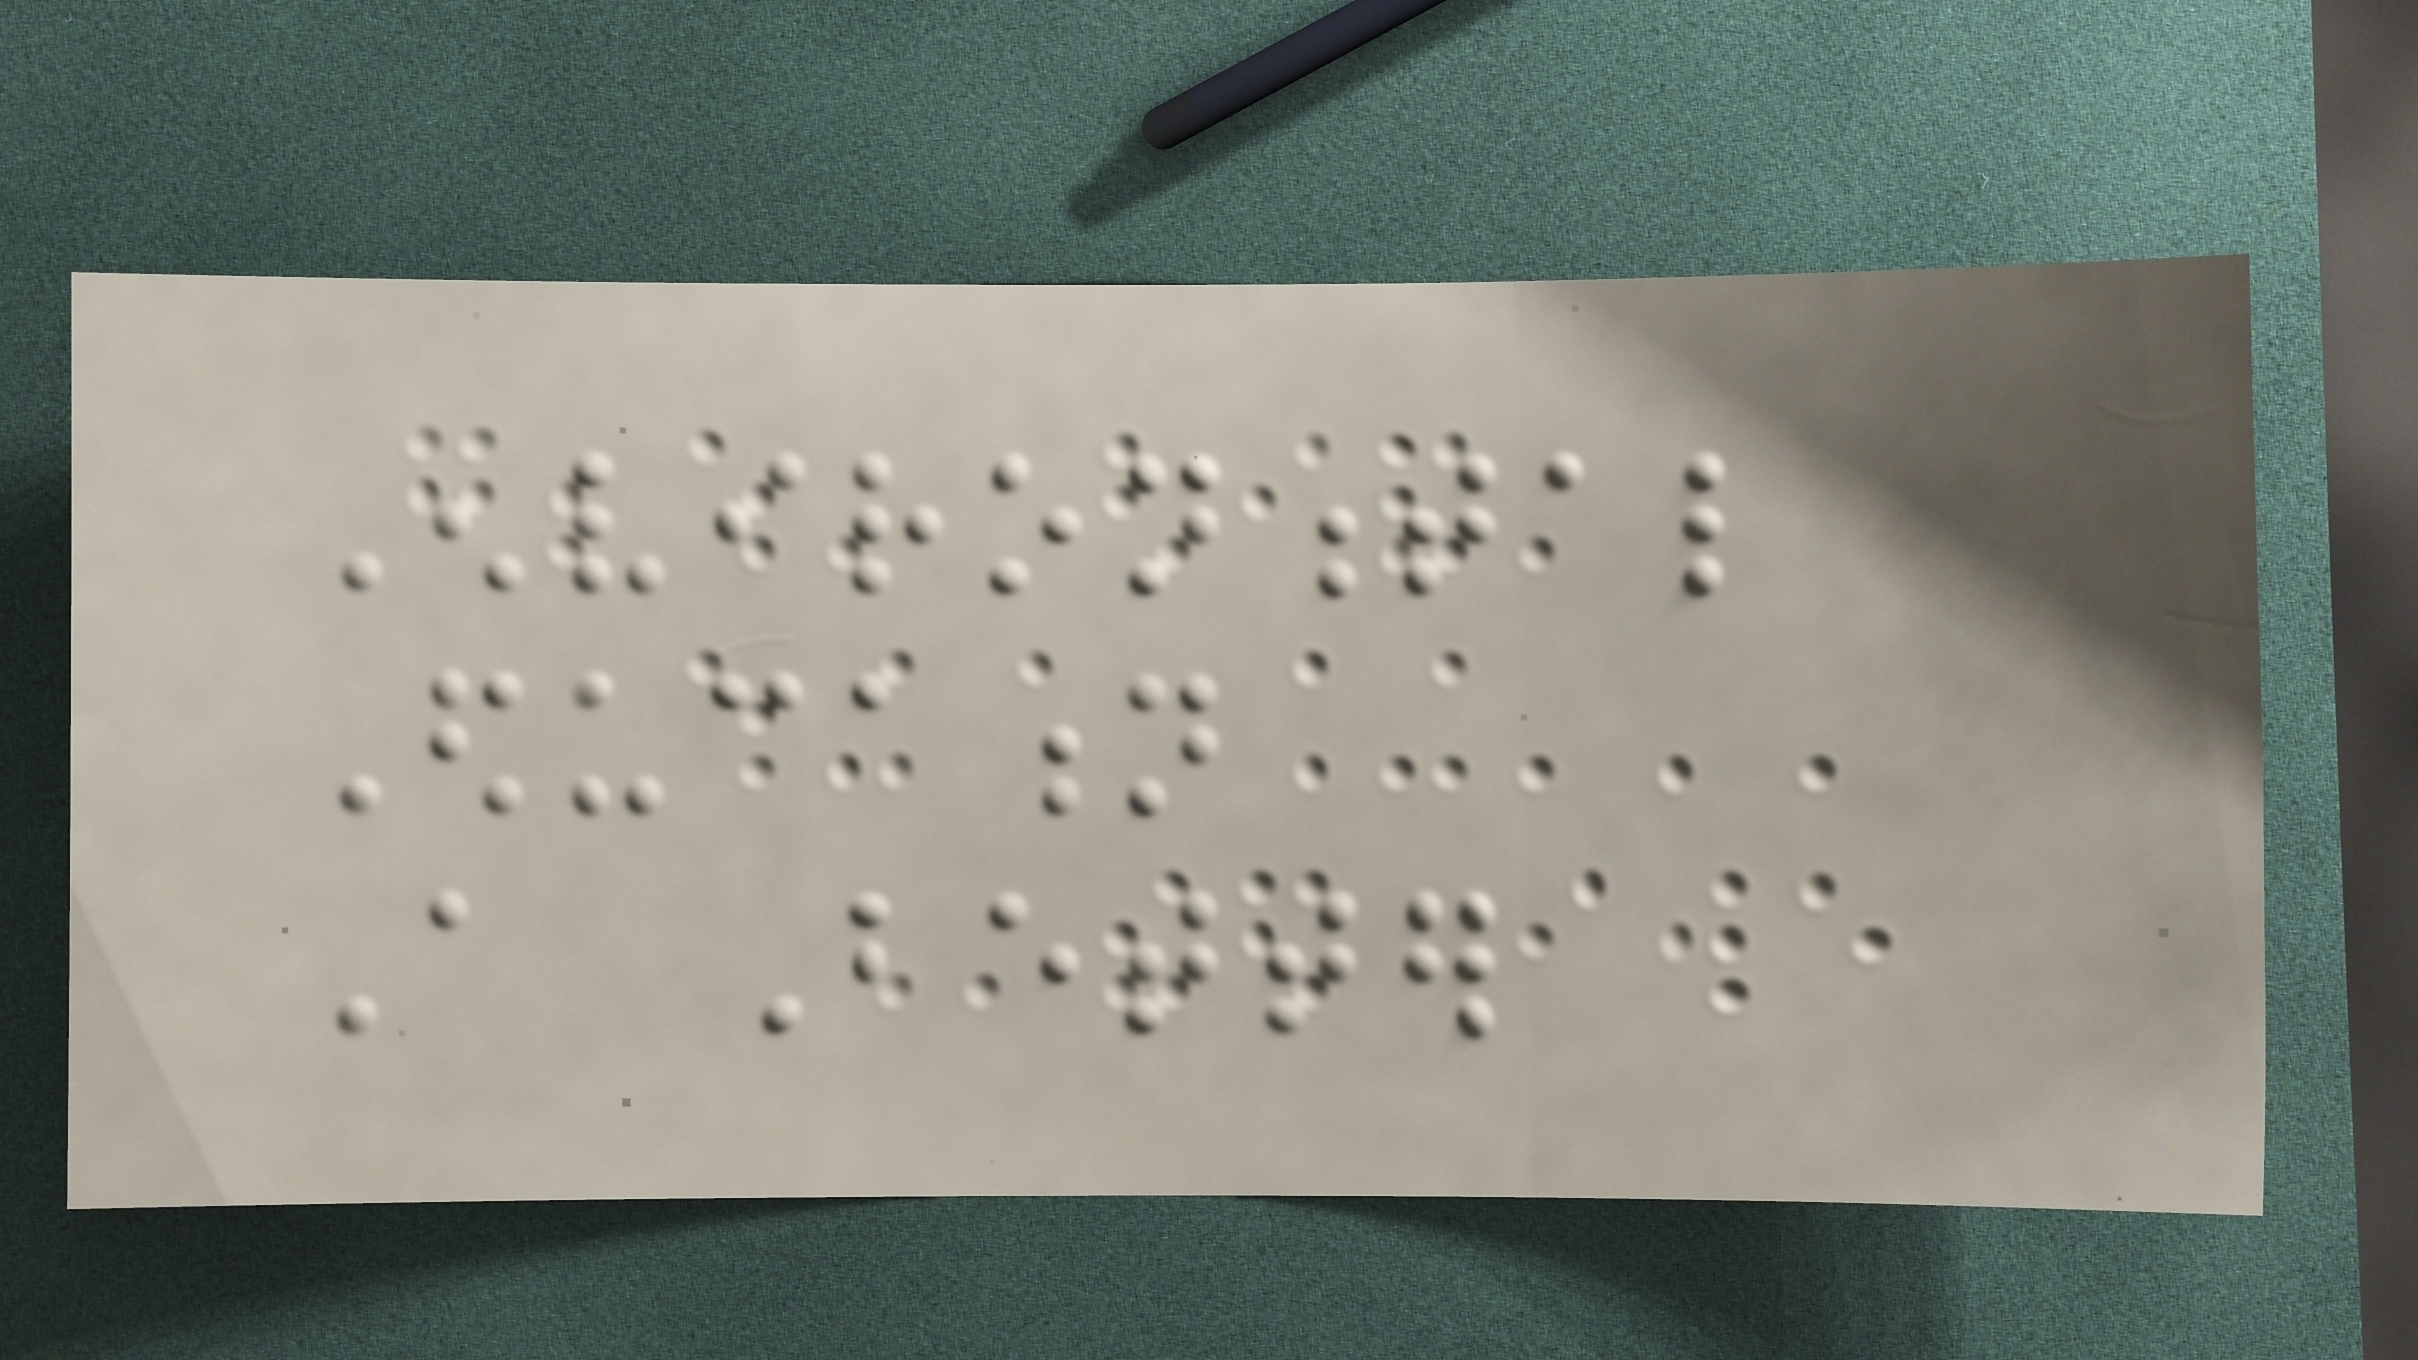Environmental
Education
A Better
